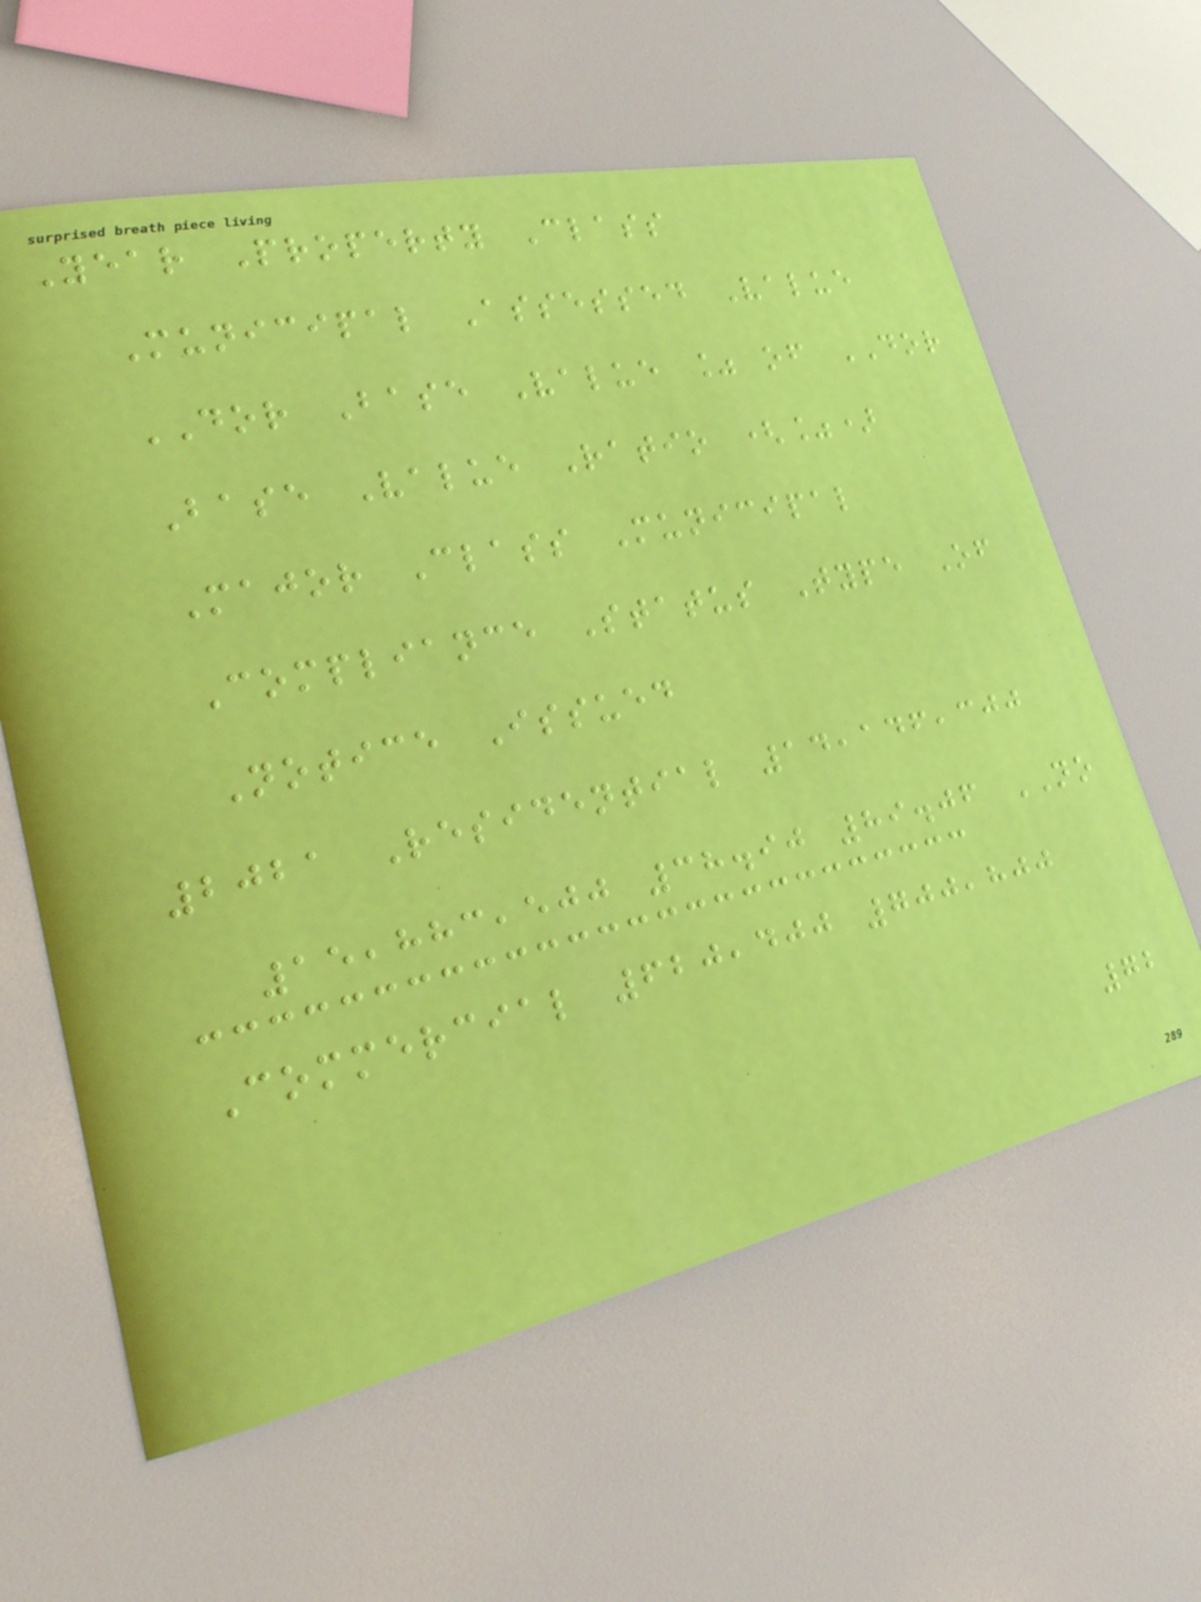Year Property Class
Municipal Assessed Value
DOR Base Value % of DOR
Base Value Ratio (%)
Major Class Municipal
Compliance Status Type Of
Notice Issued
2021 Residential 14,146,300
15,883,500 38.90 89.06 NO
Commercial 620,400 700,800
72
